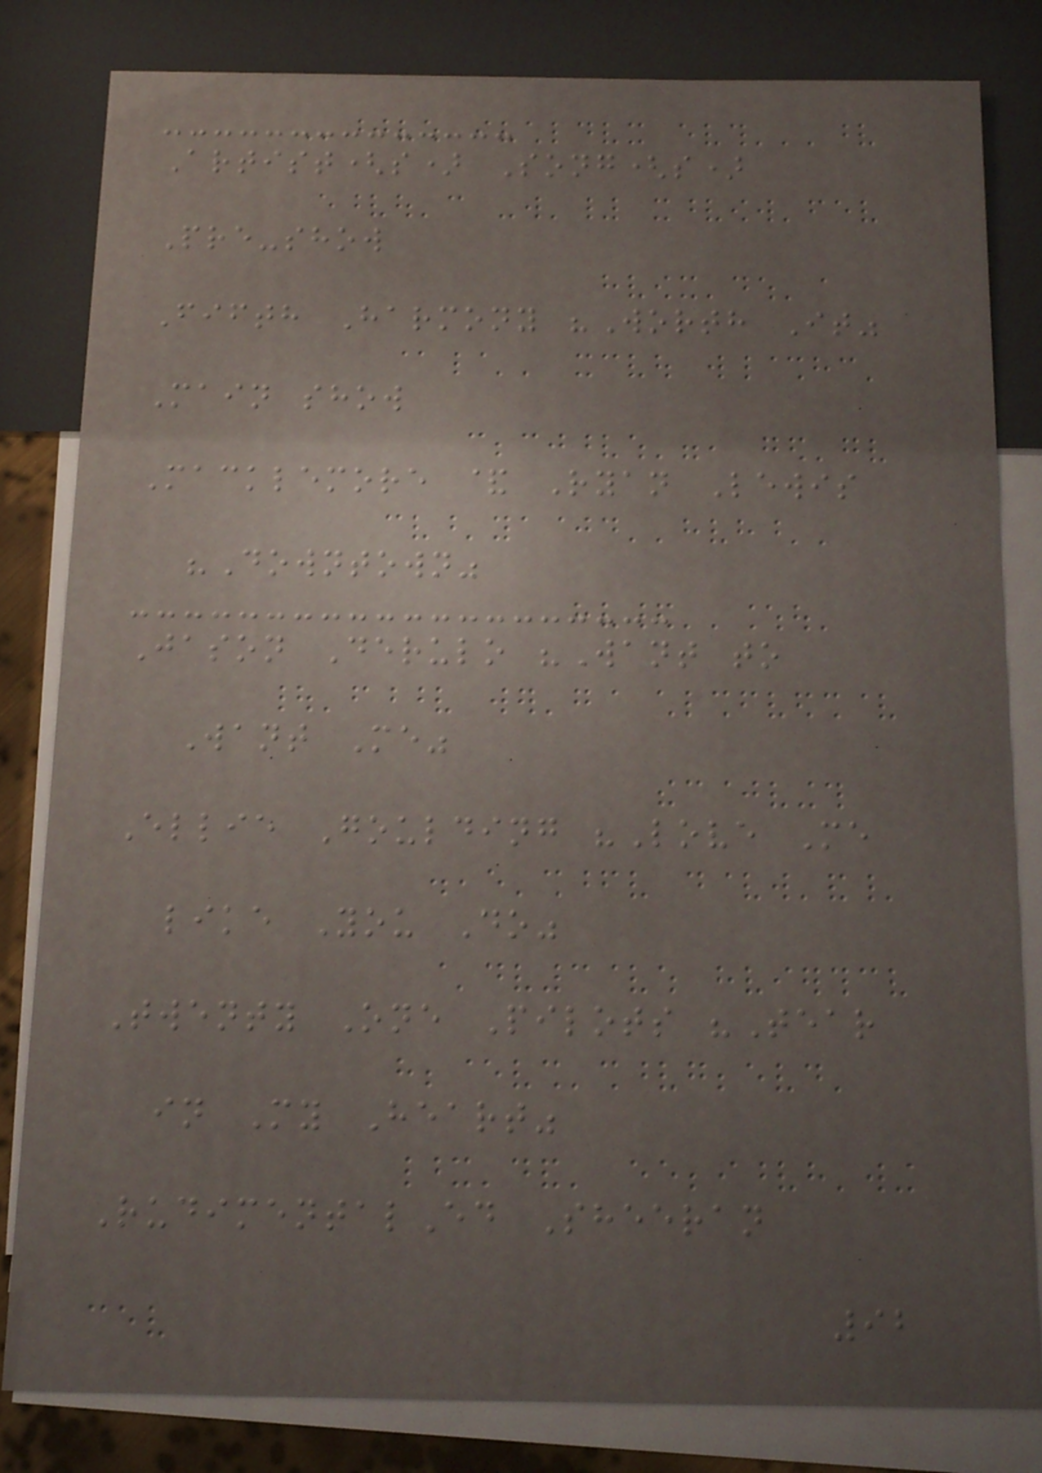Artist(s) Song(s)
Pre-show
Fifth Harmony "Worth It"
Main show
Macklemore & Ryan Lewis
"Downtown"
Jason Derulo "Want to
Want Me"
Ellie Goulding "Love Me
like You Do"
Twenty One Pilots "Tear
in My Heart"
RudimentalEd Sheeran
92
